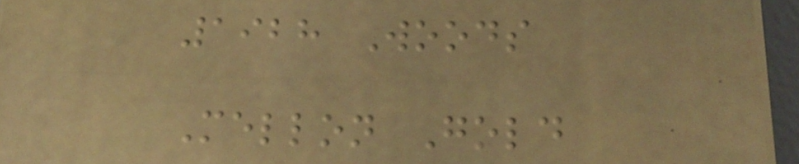1928 Woods
Mellon Gold
